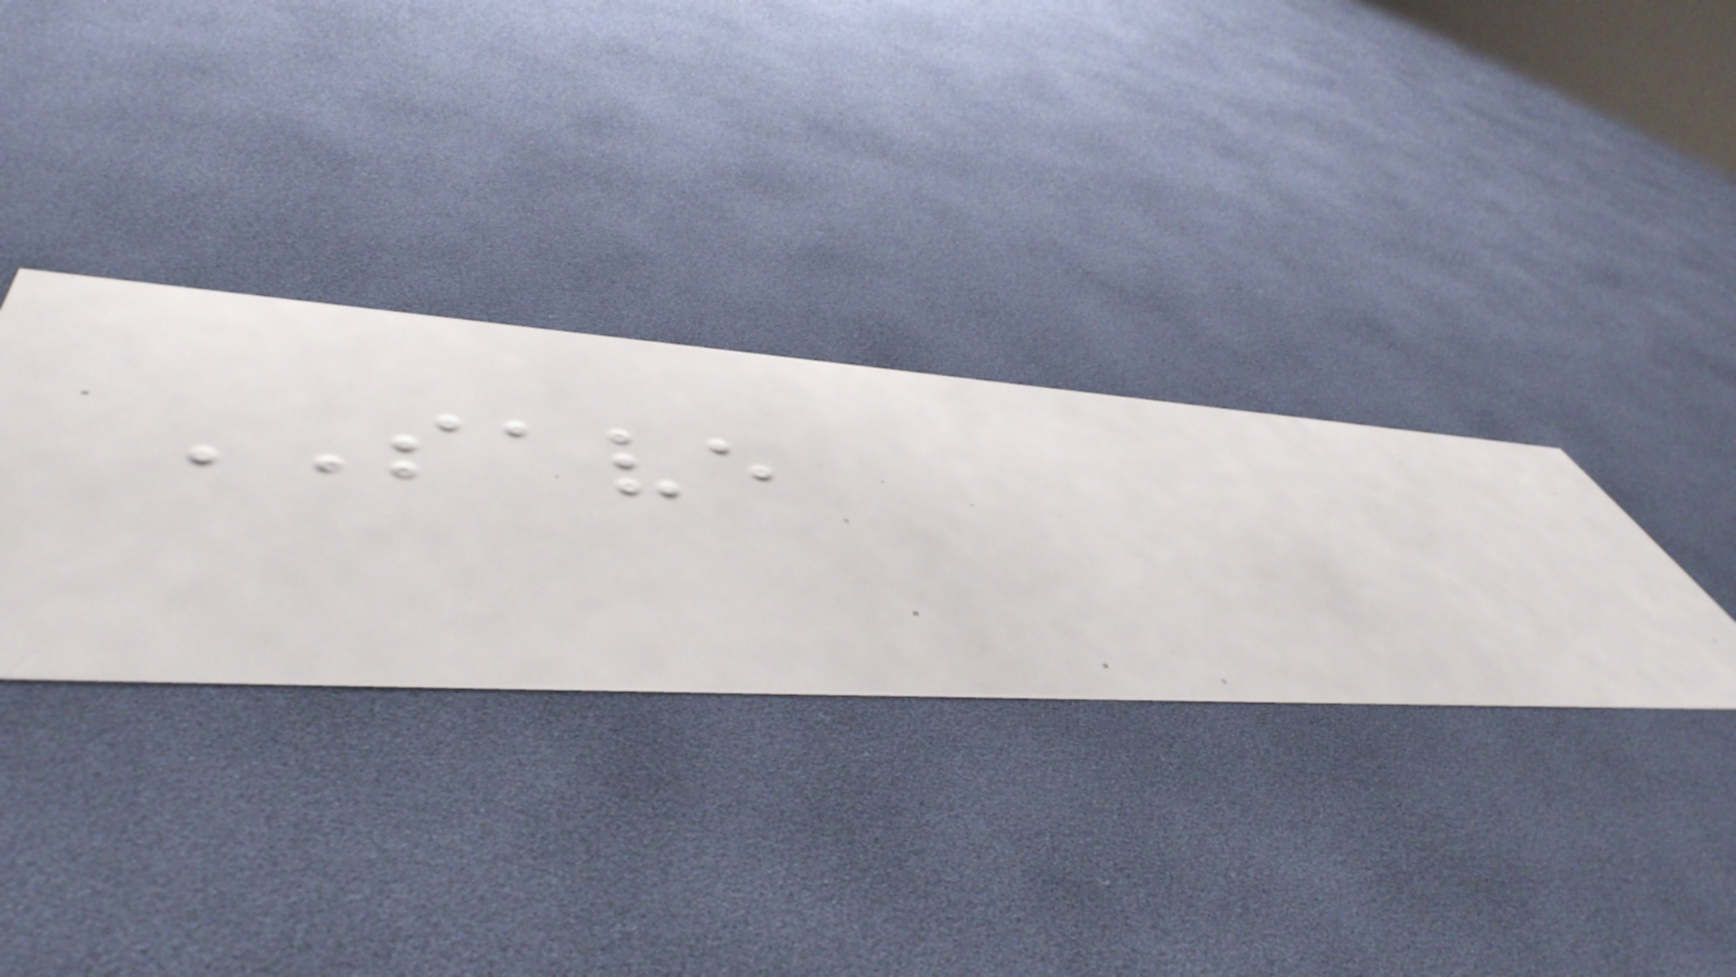SAVE
